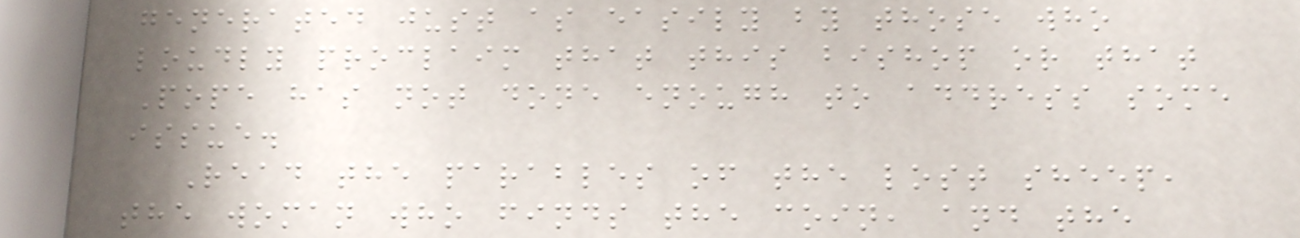generated just as easily by those who
loudly proclaim that this bishop or that
Pope has not done enough to address some
issue.
Read the parables of the lost sheep,
the woman who finds the coin, and the
